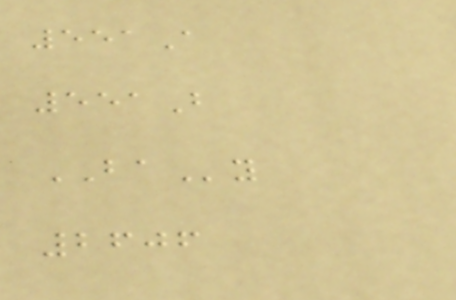551A
551B
BAy
2606
